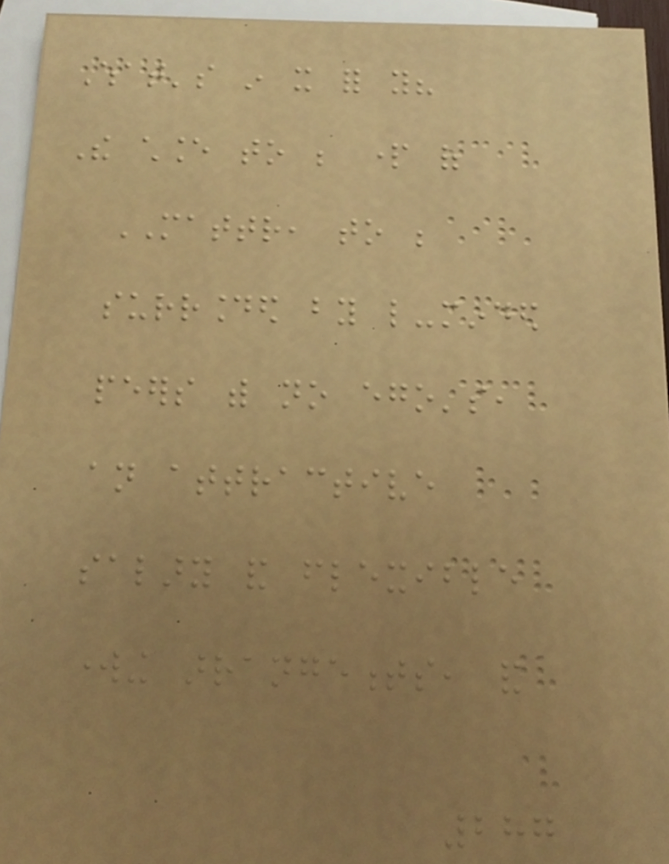What's in it for you?
The chance to be part of
MATTR, to be
surrounded by like-minded
peers with no ego's,
an attractive
salary and flexible
working arrangements, and
287
